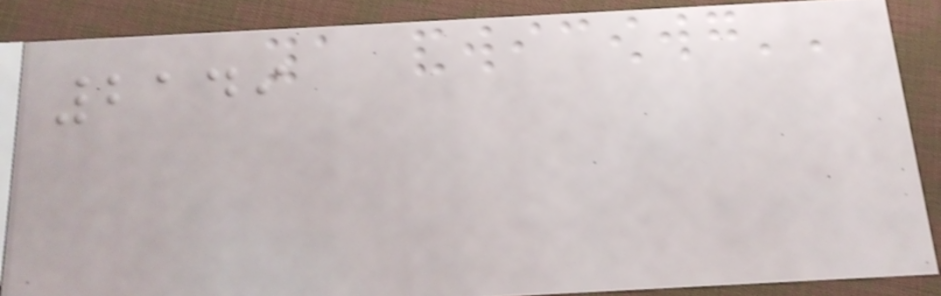2149
